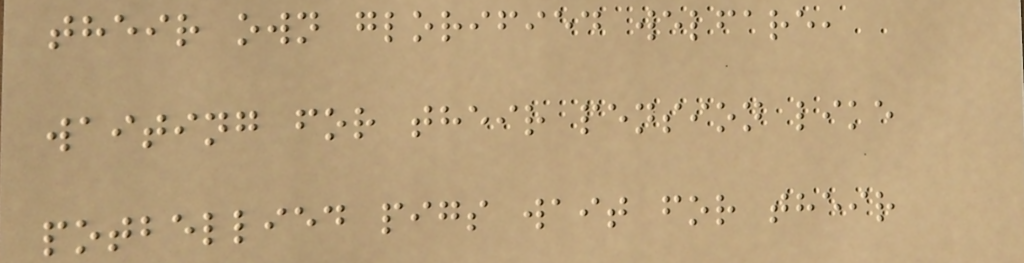their own glorified welfare,
waiting for their pension like
potbellied pigs wait for their
